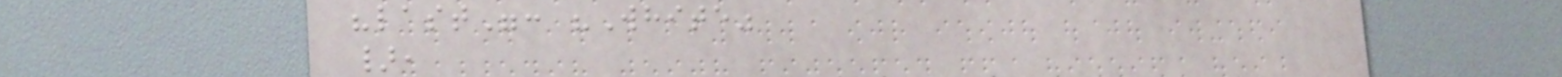"last": "White"
},
